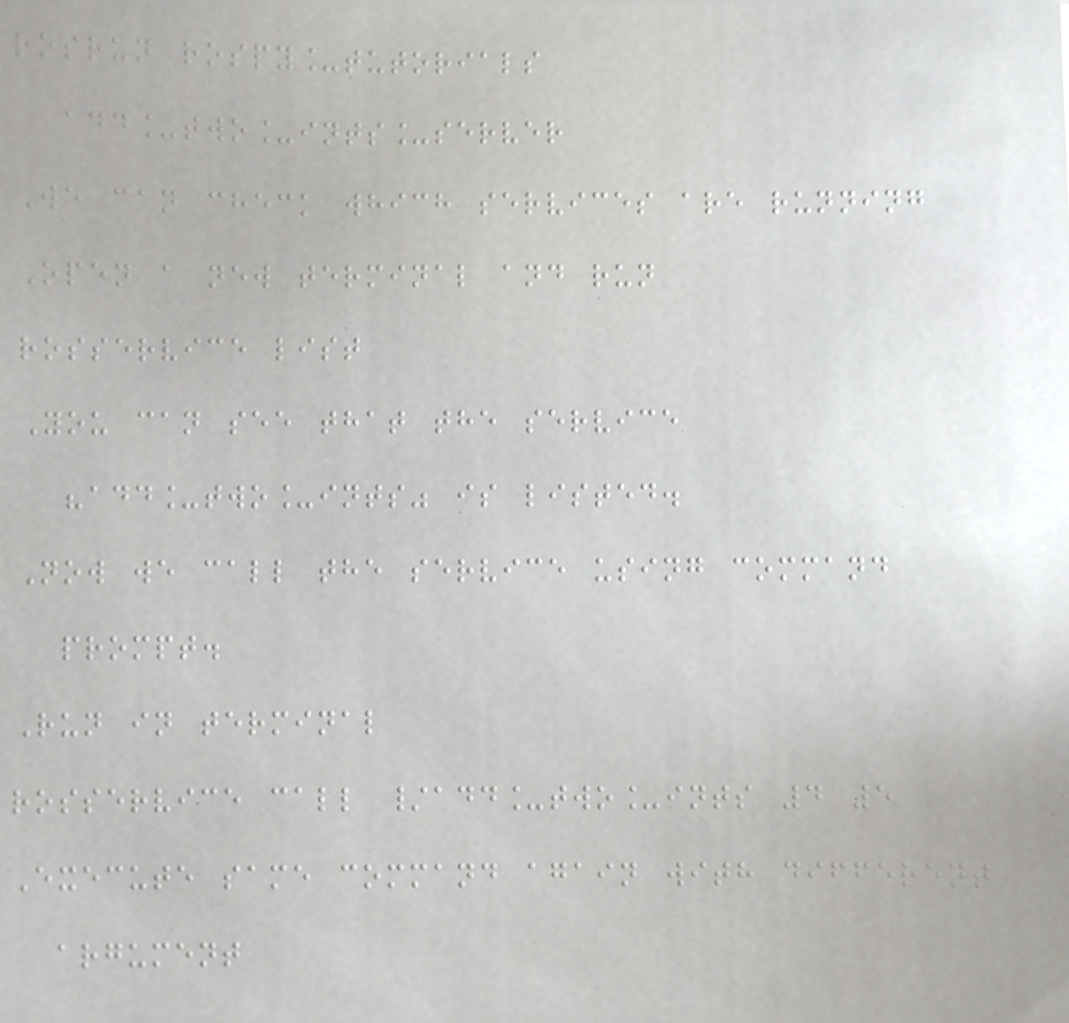rosrun rospy_tutorials
add_two_ints_server
We can check which services are running
Open a new terminal and run
rosservice list
You can see that the service
"add_two_ints" is listed.
Now we call the service using command
prompt.
Run in terminal
rosservice call /add_two_ints 4 5
Execute same command again with different
argument
